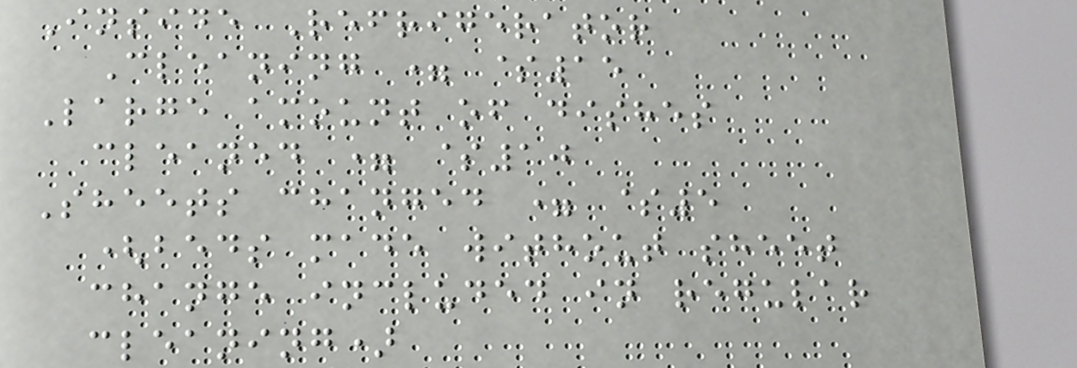Inside Refrigerator
Cleaning = $15
Large amount of dishes
cleaned = $10
Sheets changed = $5
(beds made without sheet
change included in regular
cleaning)
